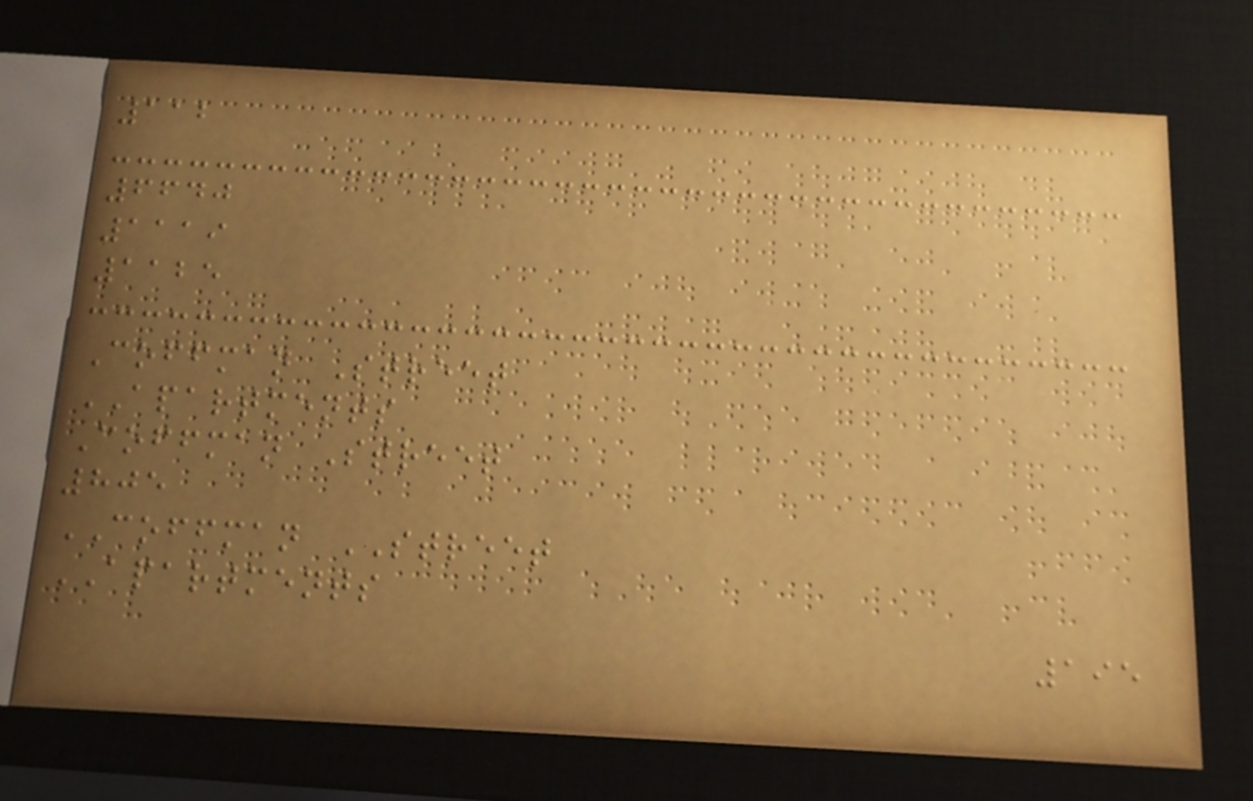112
6640
1119
1125
Coffman Street
APARTMENTS
Coffman Street
805
COFFMAN STREET
APARTMENTS
195
